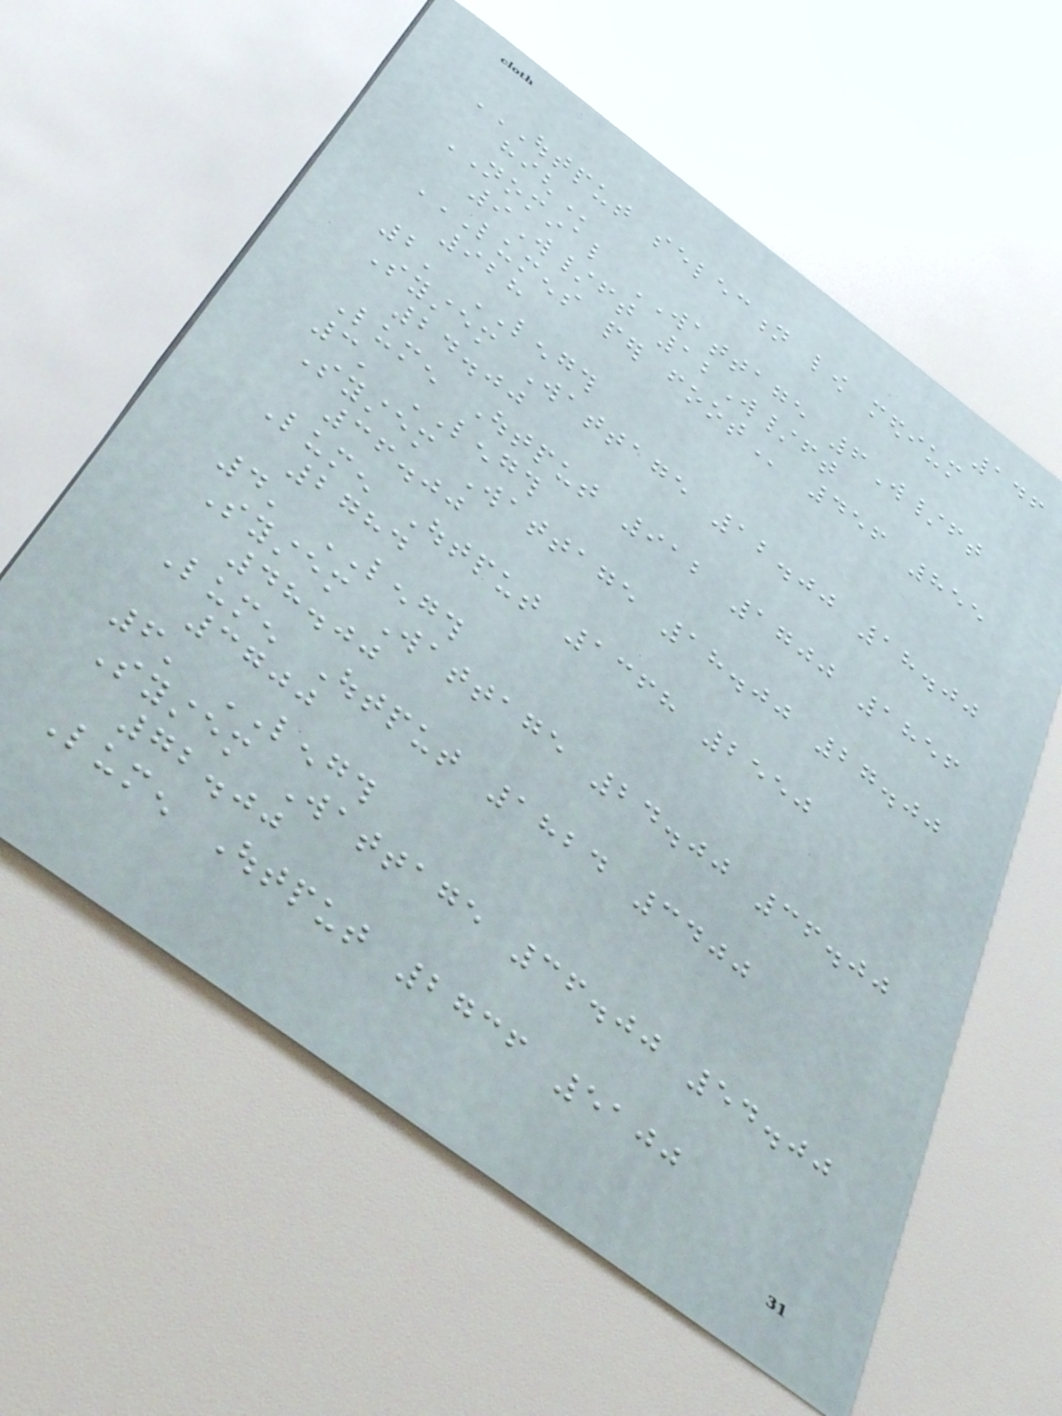146
OUTPUT SELECTION LOW MEDIUM
HIGH
NOMINAL WATTAGE 6W/ft
9W/ft 12W/ft
LUMENS PER FOOT 456 855
928
2' LENGTH
System Wattage 12.00 18.00
24.00
Lumen Output 912 1700 1856
3' LENGTH
System Wattage 18.00 27.00
36.00
Lumen Output 1368 2550
2784
4' LENGTH
System Wattage 24.00 36.00
48.00
Lumen Output 1824 3400
3700
6' LENGTH
System Wattage 36.00 54.00
72.00
Lumen Output 2736 5100
